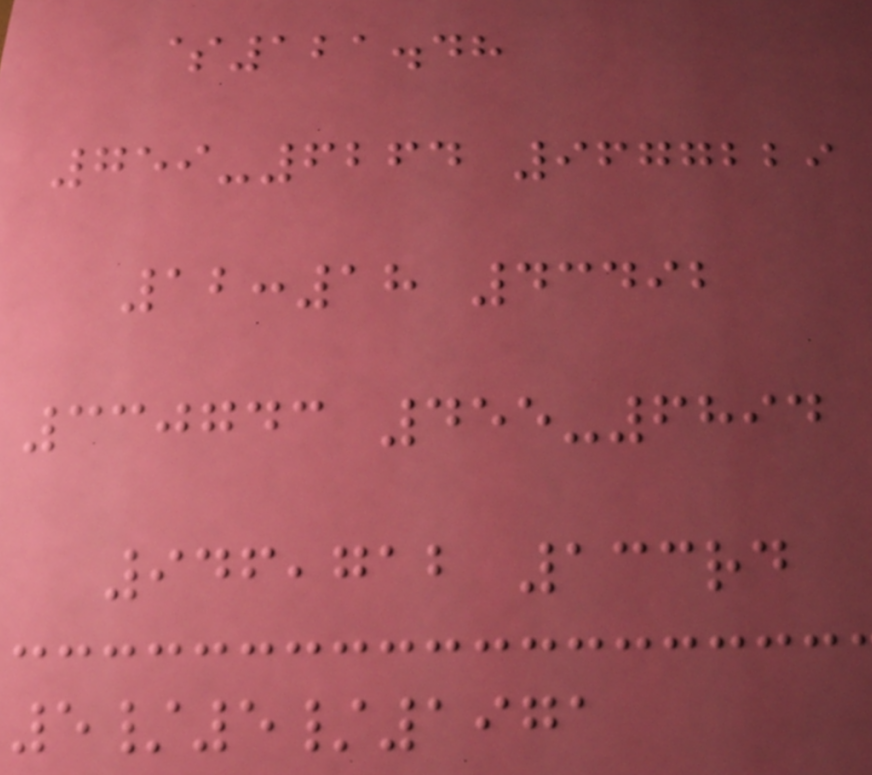$121.48
759-6264 9677229
12:18 43492
330743 455-6894
946,712 133rd
5/5/1971
